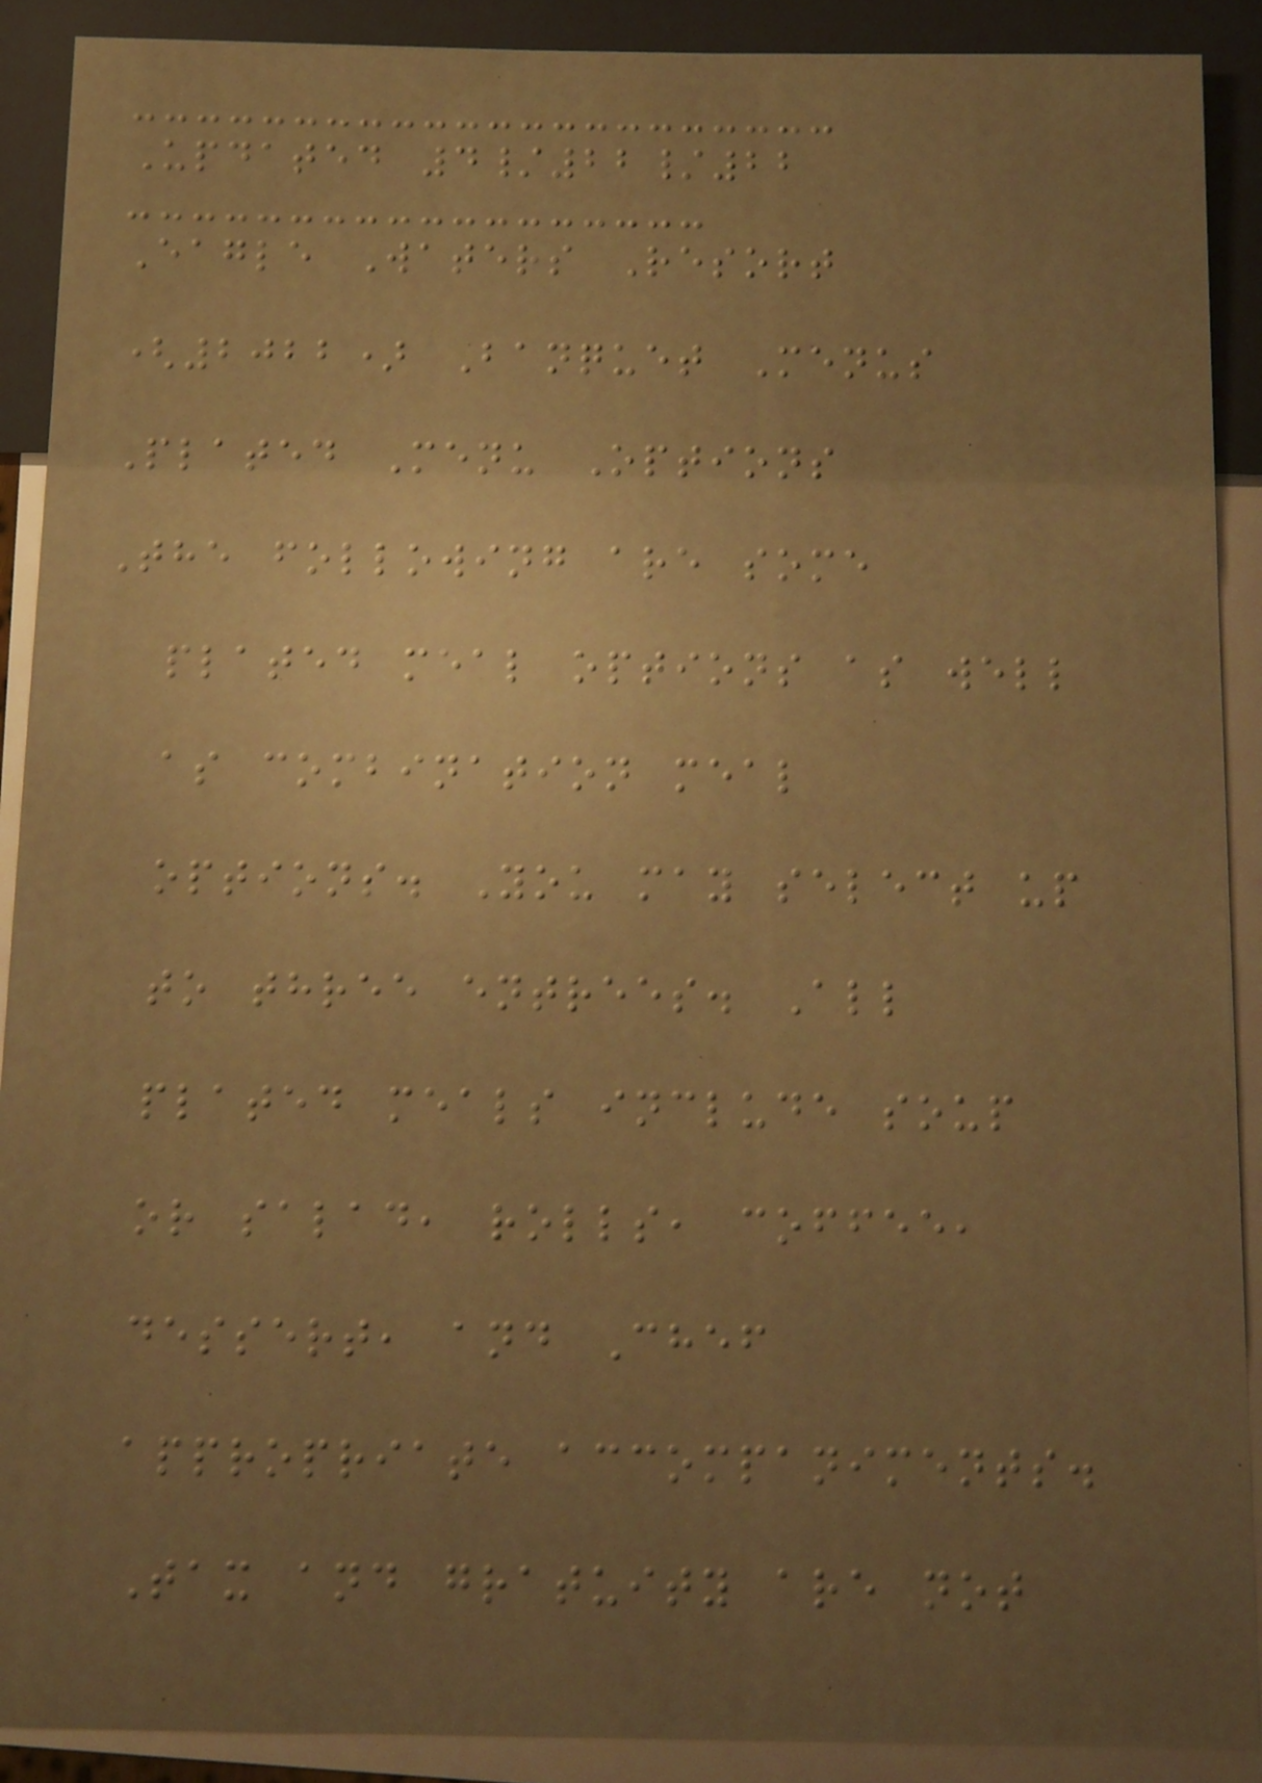Updated 4/22/22
Eagle Waters Resort
(2022) Banquet Menus
Plated Menu Options
The following are some
plated meal options as well
as combination meal
options. You may select up
to three entrees. All
plated meals include soup
or salad, rolls, coffee,
dessert, and Chef
appropriate accompaniments.
Tax and gratuity are not
